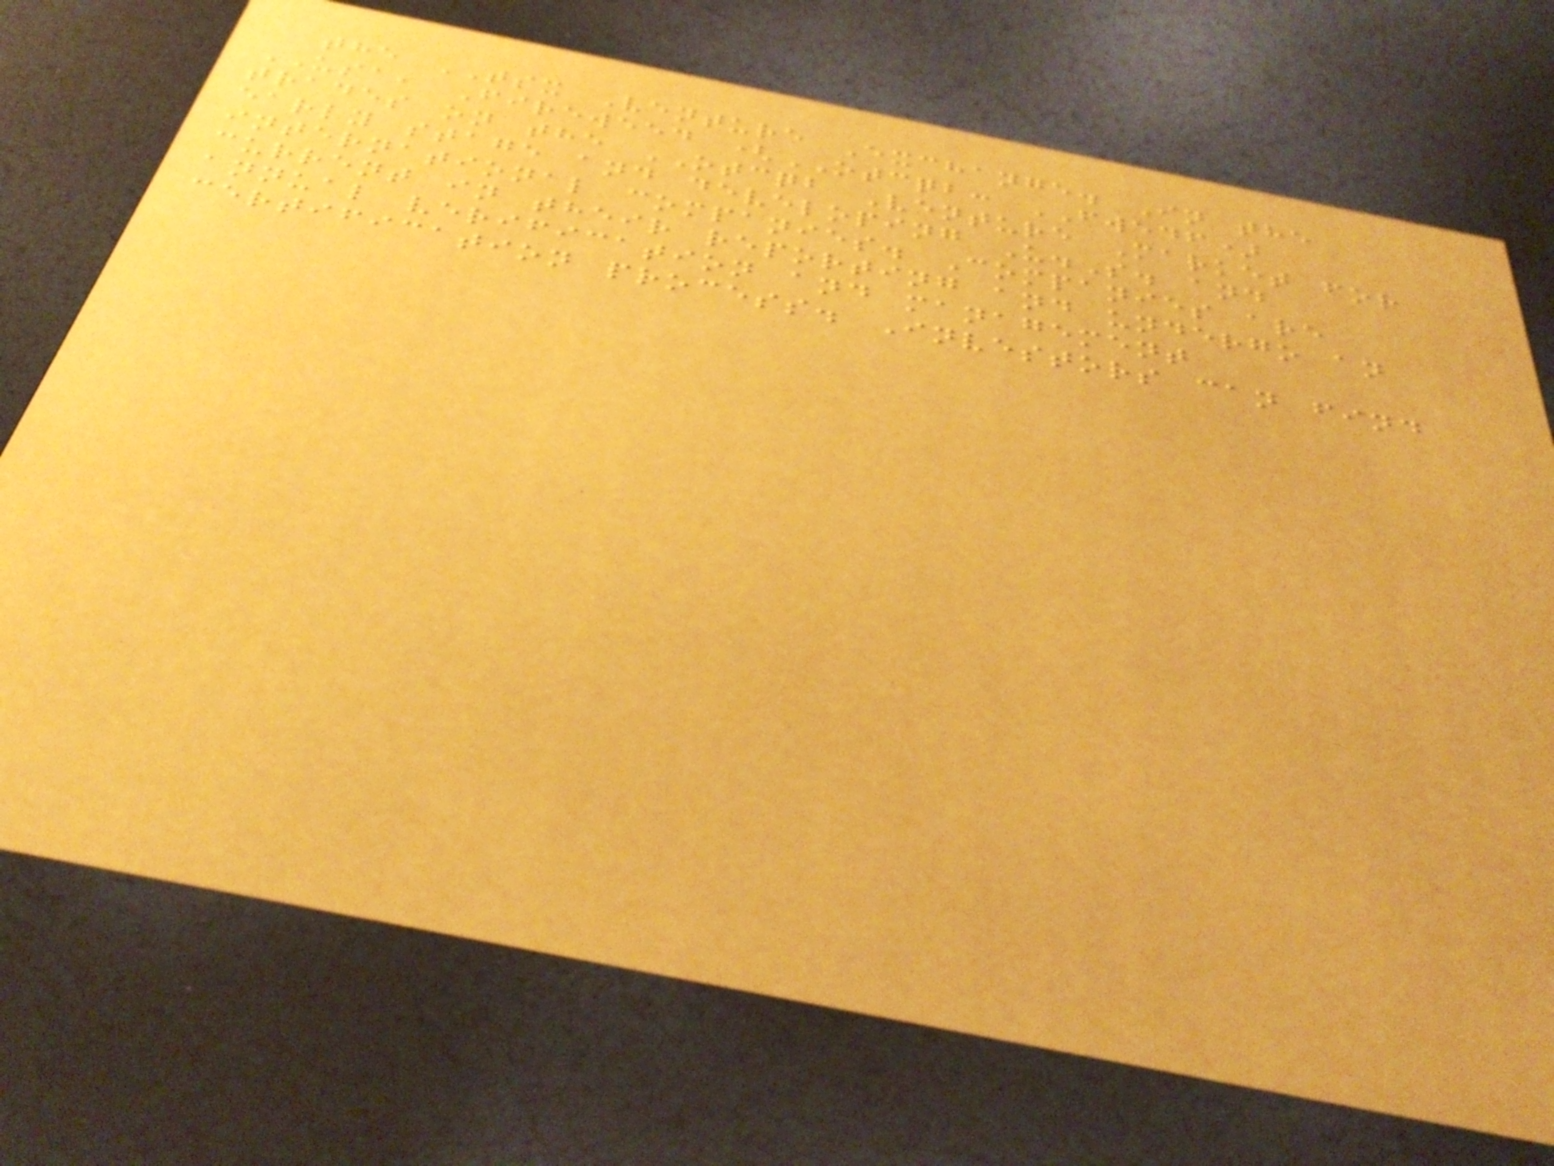the TSX Venture Exchange. In the
USA, Fireweed (OTCQB: FWEDF)
trades on the OTCQB Venture Market for
early stage and developing U.S. and
international companies. Companies are
current in their reporting and undergo an
annual verification and management
certification process. Investors can find
